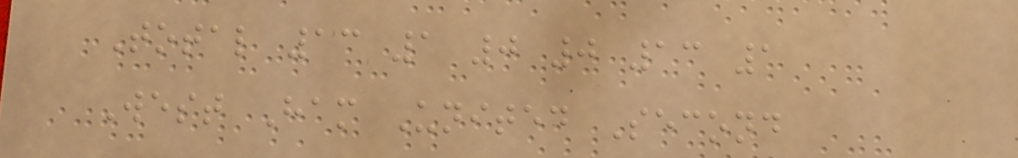Total 13 1 0 0 13 1
West Ham United Second
